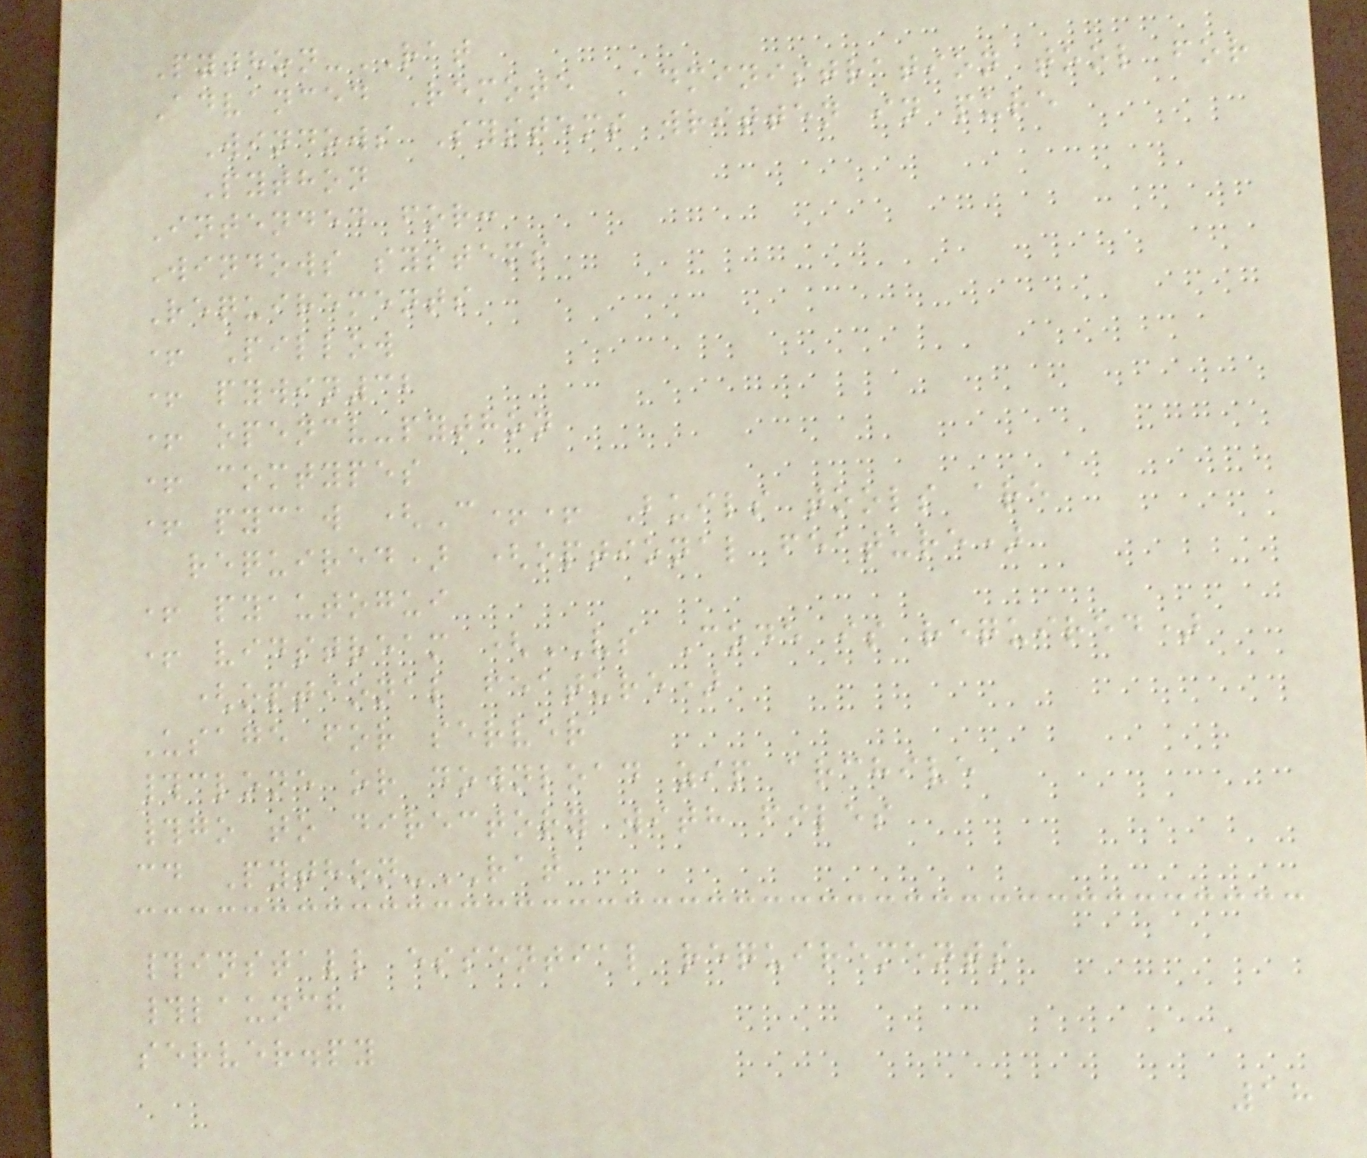Python-RAT
Advanced Remote Administration tool for
Windows Systems written in pure
Python
Intended for:
Windows systems
Requirements
+ Pillow
+ pywin32
+ opencv-python
+ comtypes
+ pycaw (C++ Buils tools are
required) (optional feature)
+ pyautogui
+ vidstream (VS Code is required)
(optional feature)
Usage for server
#clone or download zip archive
#go to directory with files
cd Python-RAT
#install essential requirements
#launch
server.py
18
